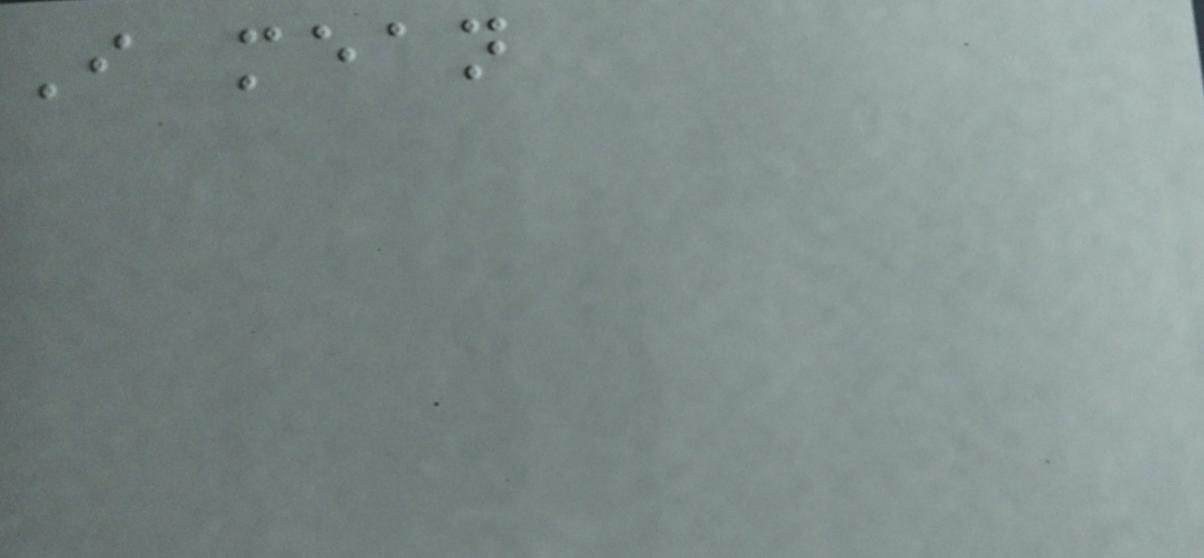I mean
